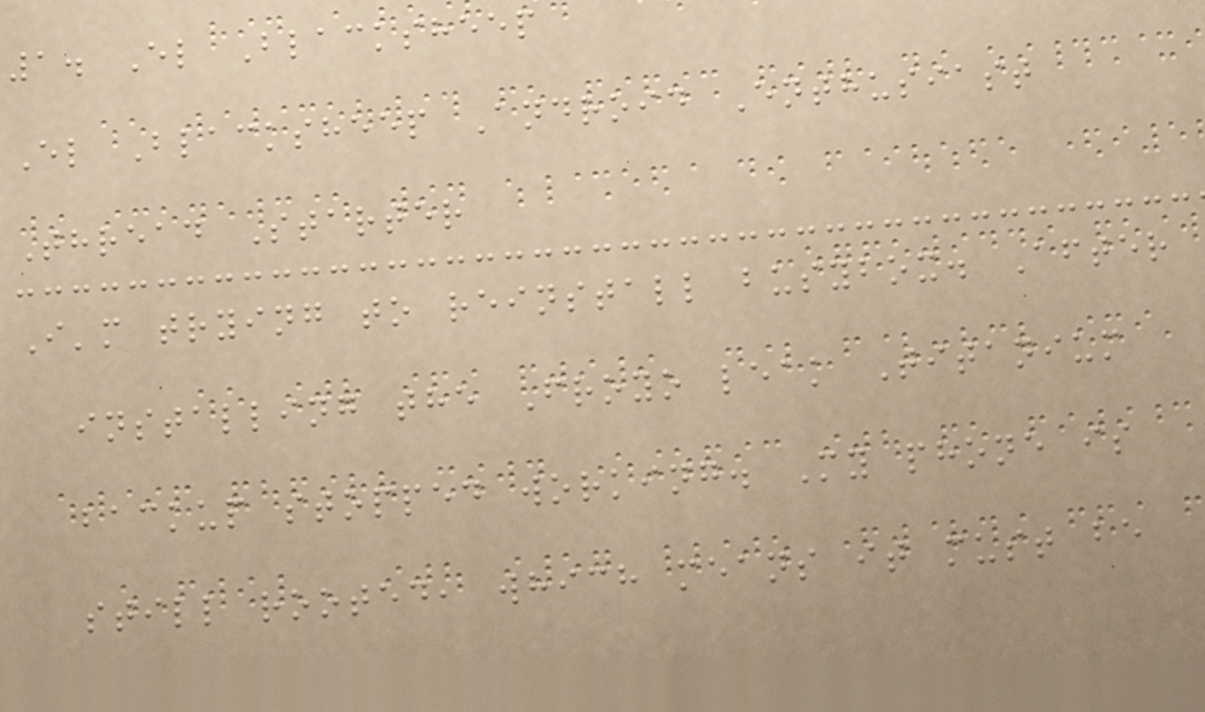1. El Blacksheep
El Blacksheep Android Enthusiast
Thread Starter
I'm trying to reinstall busybox. After
installing the Froyo leak Titanium
backup stopped working. My phone is
still rooted, which means it must be
